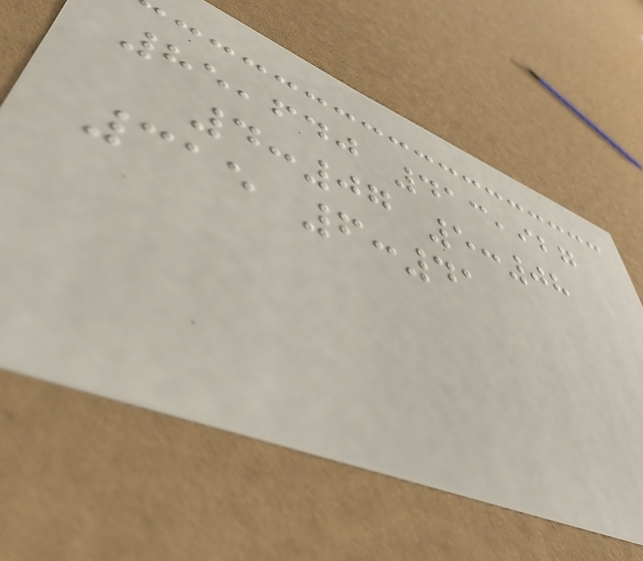85,640 413,927
4:07 5:08
315 6:41
